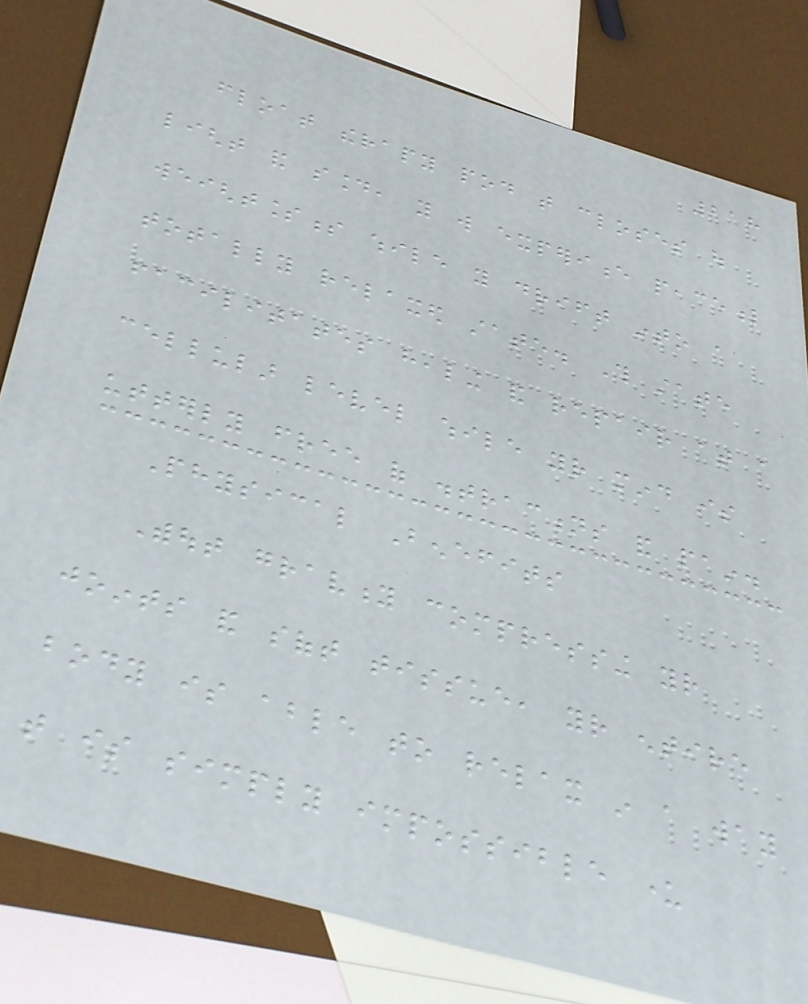218
float therapy pod that closes out
light and sound, you will experience peaceful
weightlessness while you drift into a
totally relaxed state. This state
facilitates healing and repair at a
cellular level while your mind is
utterly free of distractions and pain.
Physical Benefits
Without gravity compressing your
joints and soft tissue, your entire
body is able to relax in a way
that is simply impossible under
